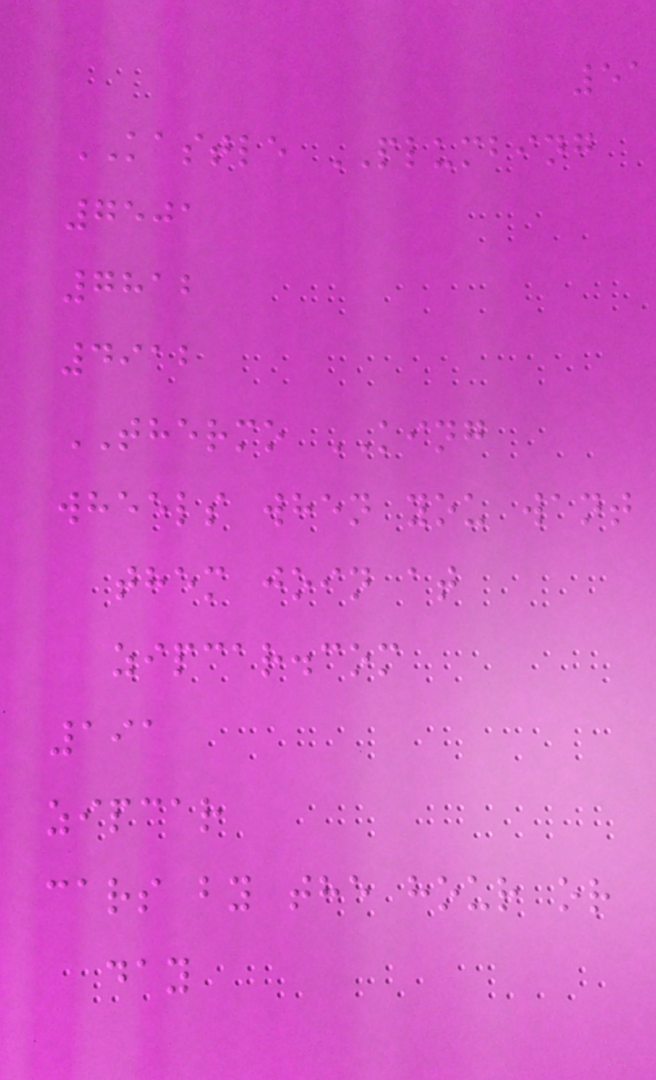51
KASTLE PLUMBING
7501
7812
4912
THERMO KING
wheels when you want
them join at
zipcar.com
191
zipcar
cars by the hour or
day
